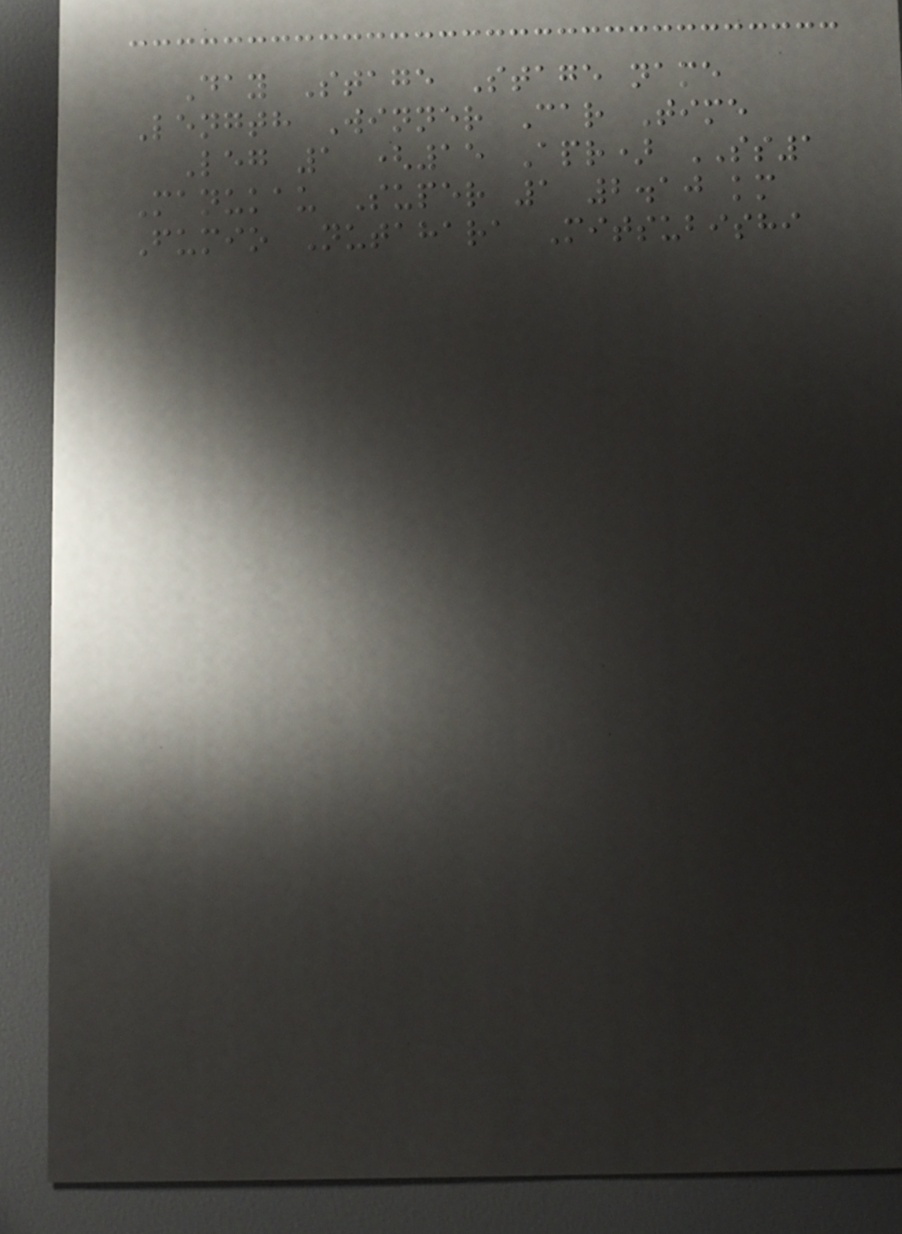Day Stage Stage name
Length Winner Car Time
Leg 1 (15 Apr) SS1
Manukau Super 1 2.10 km
Fumio Nutahara Mitsubishi
